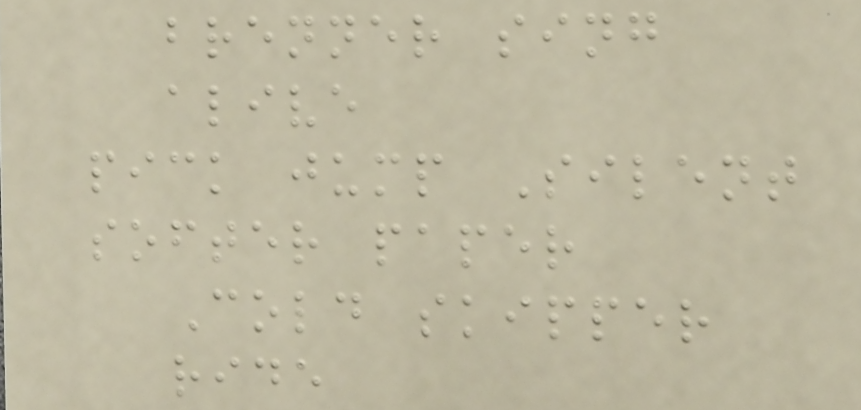brenner sing
alive
pick jump Silent
softer paper
Cold skipper
ride
